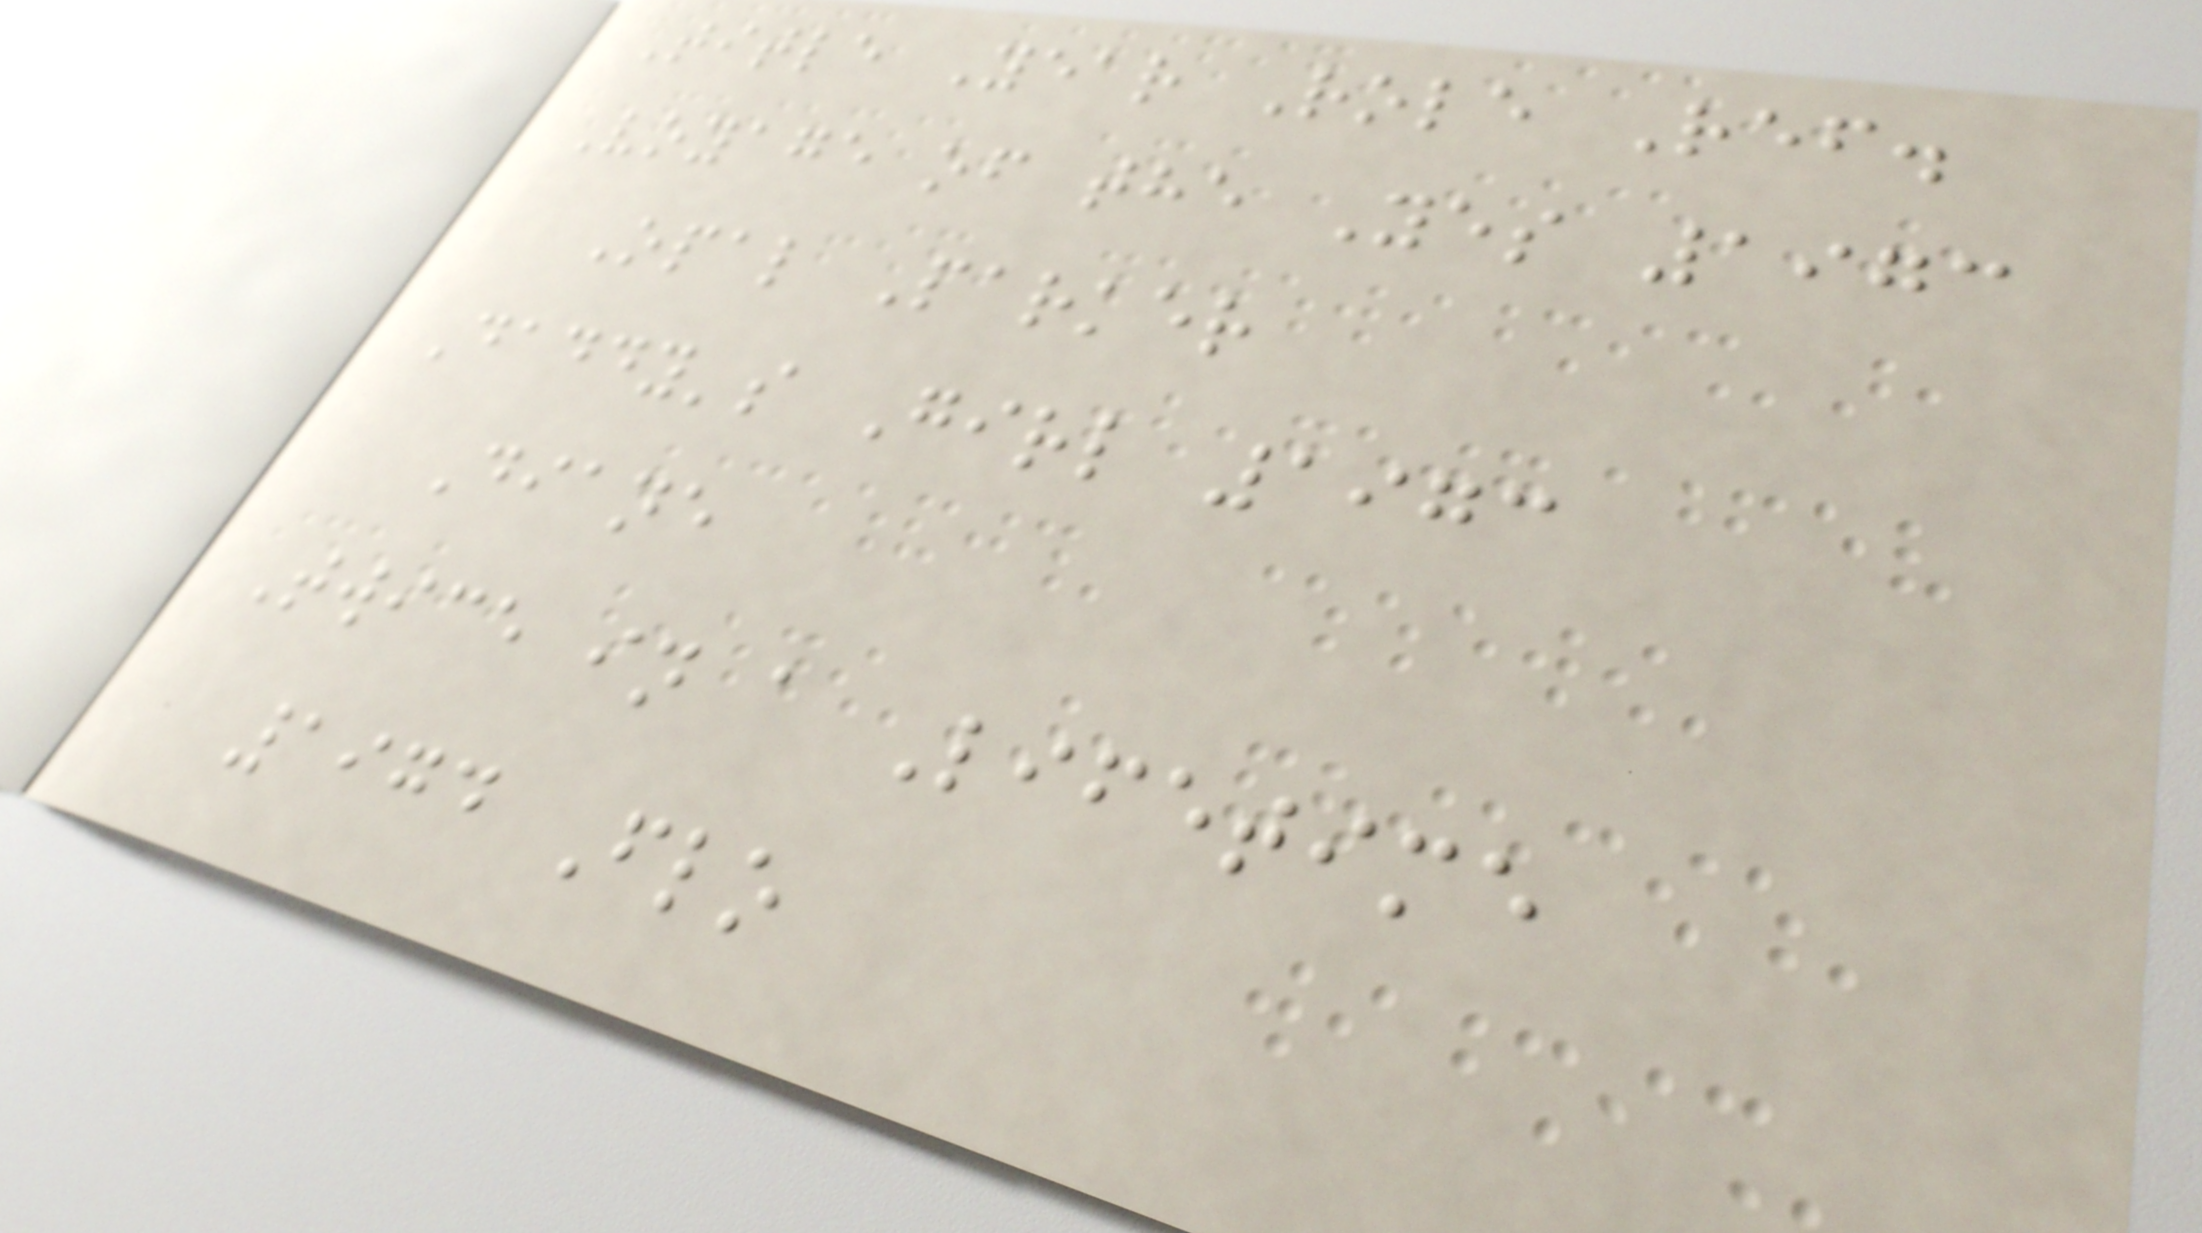Title Year Role Ref.
Voyage of the Yes 1973
Opal Parker
Daddy's Girl 1973
Diane
Twice in a Lifetime
1974 Flo
